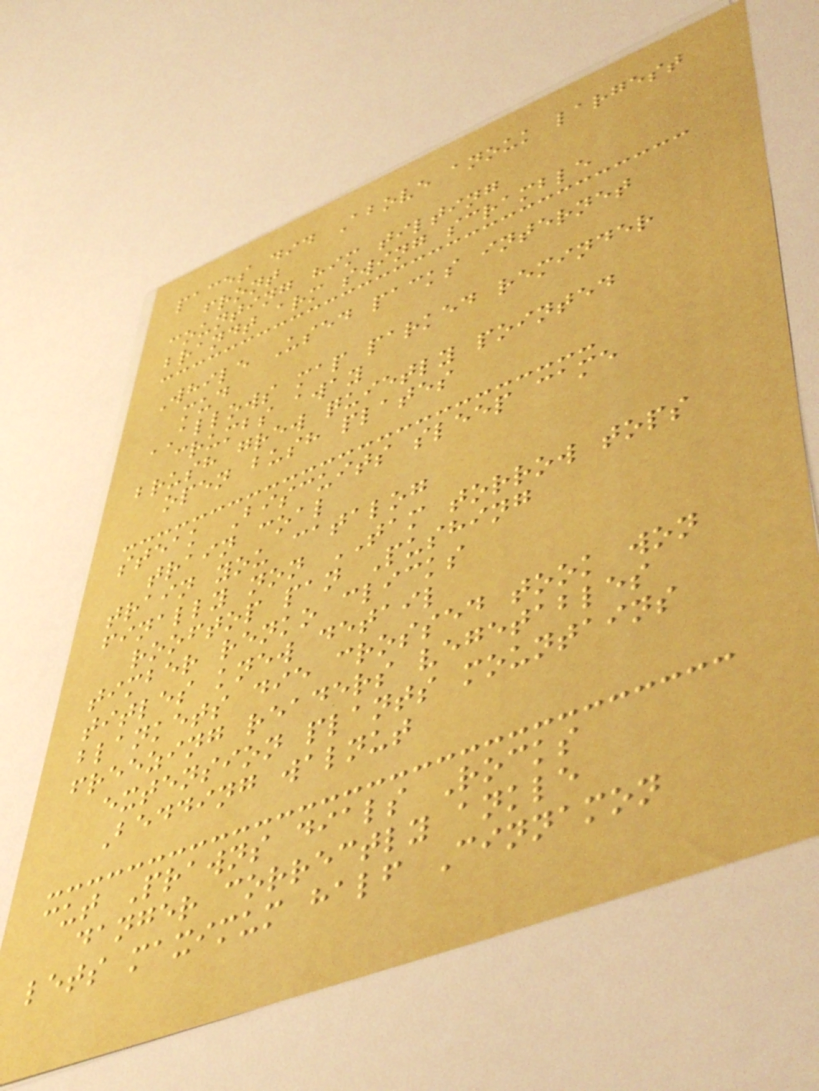paces did Above anouk largest
front
counting him tilting
brandt arm swing scramble
While Used packs internet
mud
ALLOWS map parked reminder
crumbs away
brush grew quietly pointed
open bush plates
steak Biscuits sleep came
train coal
train you catalog
finally non TAM torrow tops
rooftop pan Pushing
timber renko clicks
titles knew detail
blankets die crossed took won
freezing readers vegetables
extension plants mountains
Bedding walnut
cut Prawns dials Rocks
danger correctly ankle
lets maximum half Cinnamon
